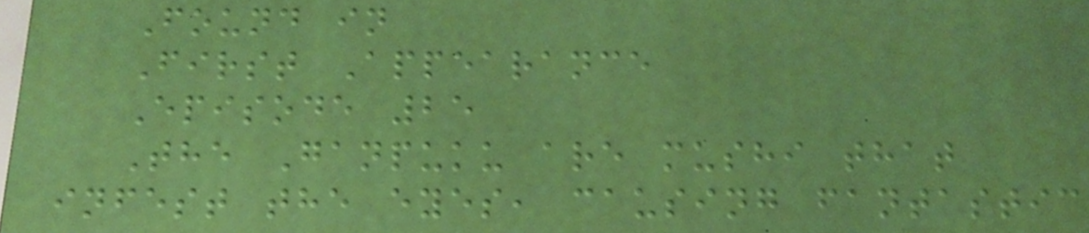Found in
First Appearance
Episode 25
The Ganpuku are mushi that
infest the eyes, causing fantastic
